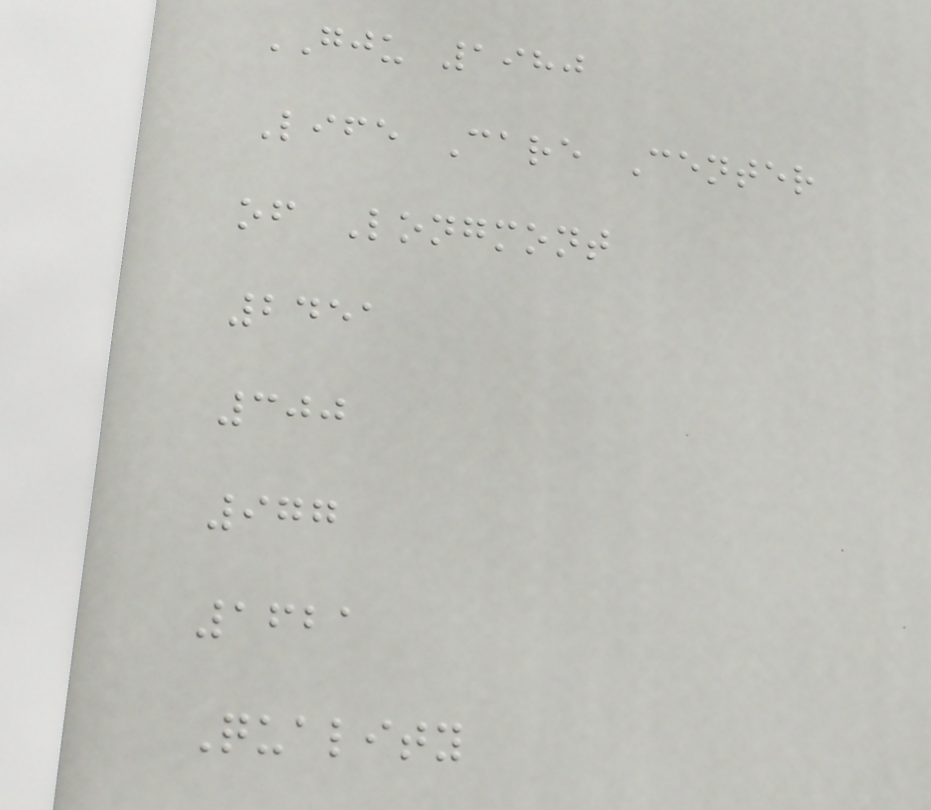GJU 1980
Life Care Center
of Longmont
2451
300
977
1621
Quality
